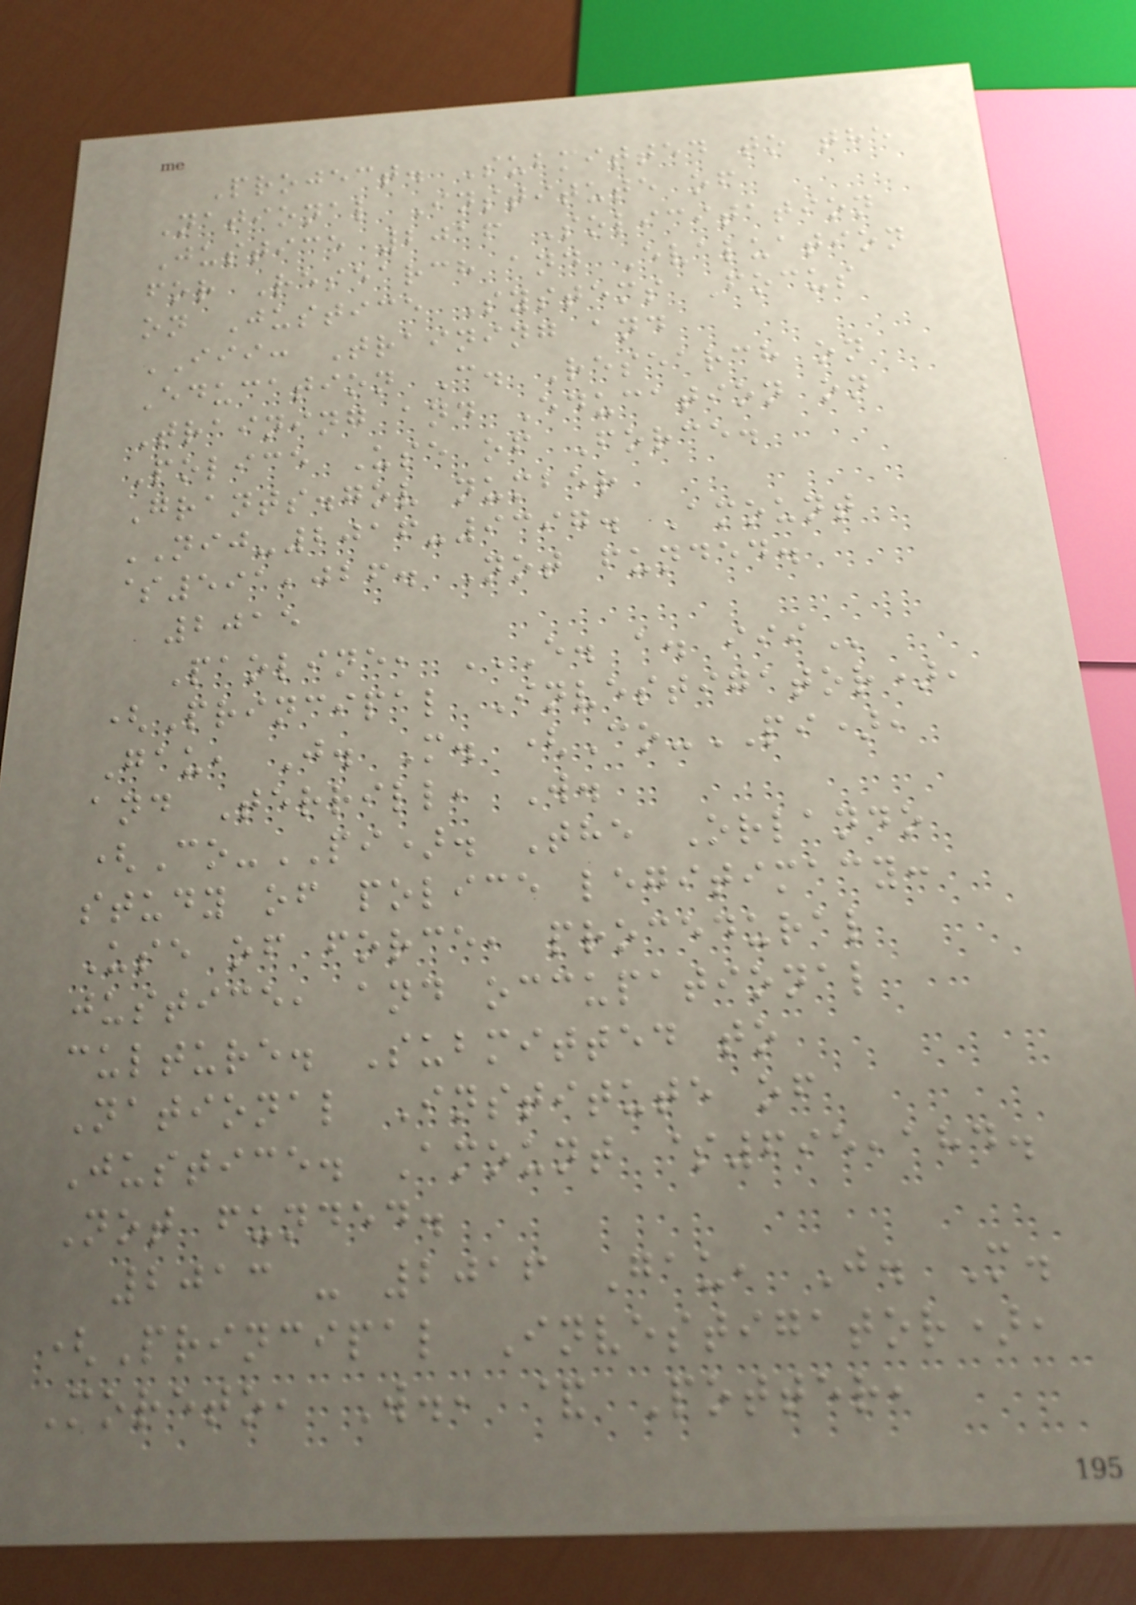Project. Submitted to the
National Institute of
Justice 2016 Solicitation
for Research and Evaluation
on Justice Systems Focus
III: Training and
Education C. Research on
Training and Education on
Police Use of Force.
Grants.gov number
NIJ-2016-9397. Amount
$591,026. Not funded.
2015
Paoline, E. A. III
(Principal Investigator),
Gau, J. M. (Co-PI),
and Terrill, W.
(Co-PI). The Orlando
study of police legitimacy:
Use of force, procedural
justice, and occupational
culture. Submitted to
National Institute of
Justice. Amount $695,184.
Not funded.
2013 - 2016 Gau, J. M.
(Principal Investigator),
Moreto, W., & Potter,
